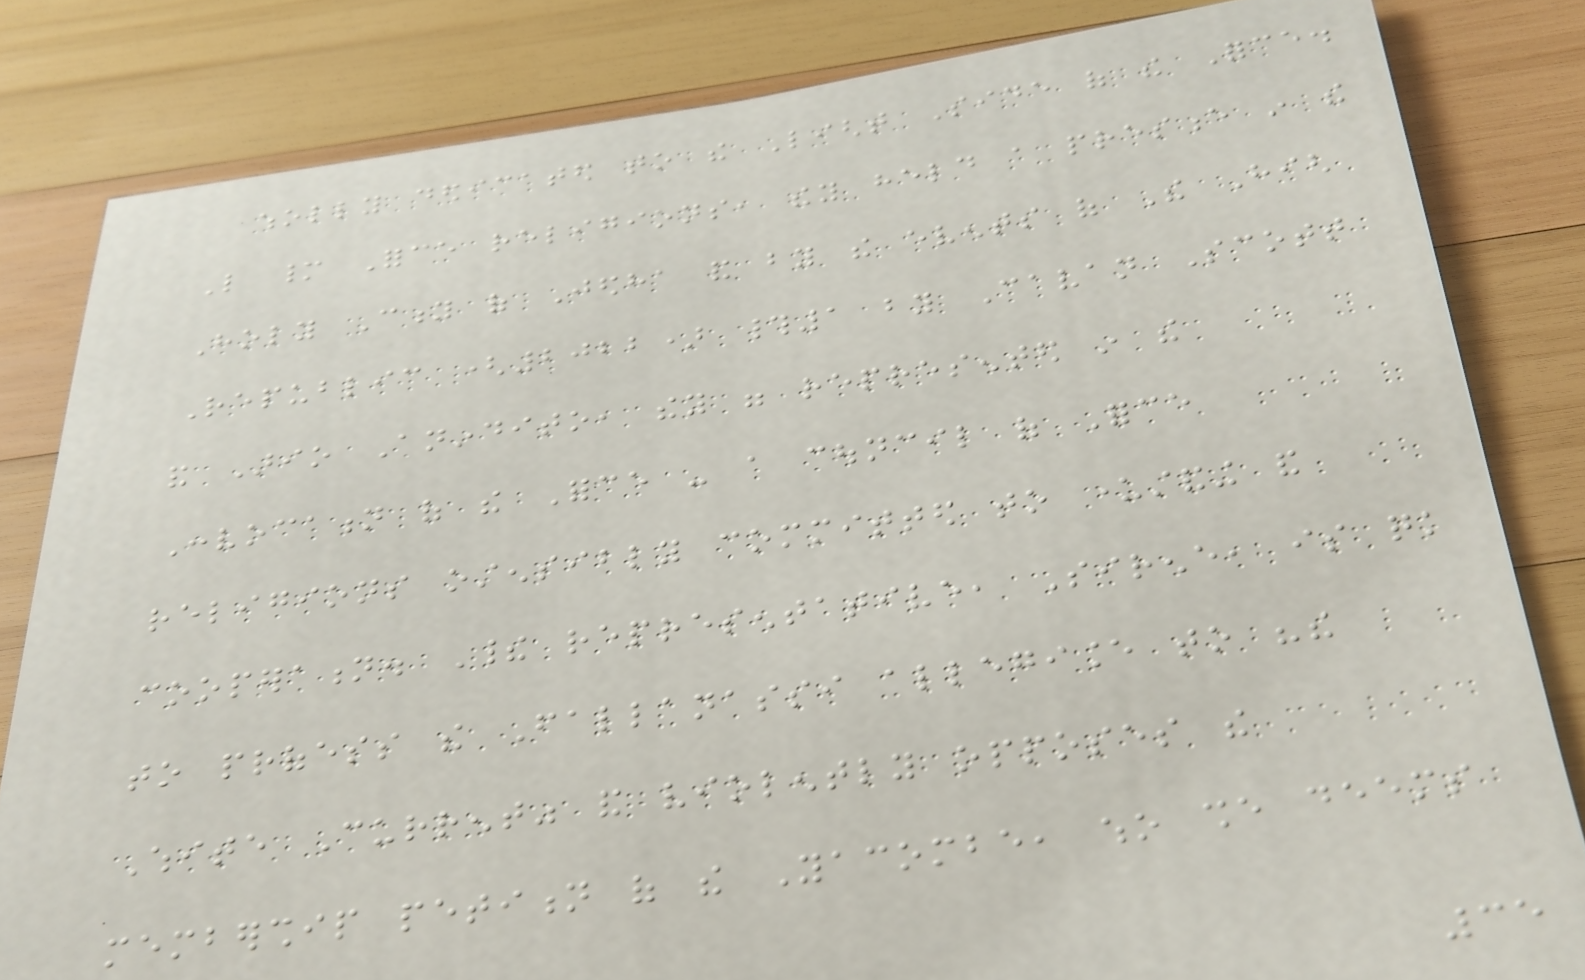wholly dedicated to the Light Side of the Force.
Like many Force religions, they held a presence in the
Holy City of Jedha and by the events of The High
Republic (2022) #1 by Cavan Scott
and Ario Anindito, they were represented in the
Convocation of the Force - a council of Force
religions ostensibly committed to understanding and
cooperation. Their representative, Sirene, is quick
to profess the Fallanassi allegiance to "the
White Current" and violently opposes the
membership petition of the Yacombe, who she deems
35
